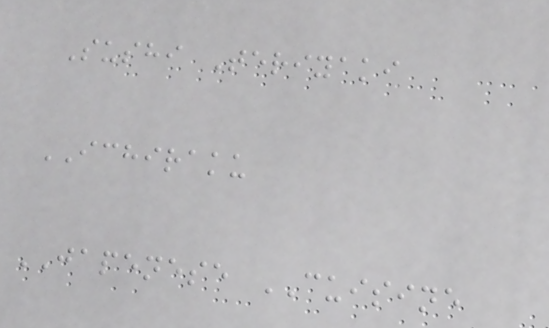Sushi Teriyaki
ICHIRAKU
JAPENESE CUISINE
